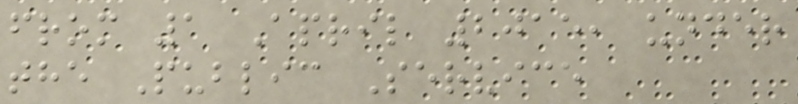from 1 April 2015, under
the Public Service
